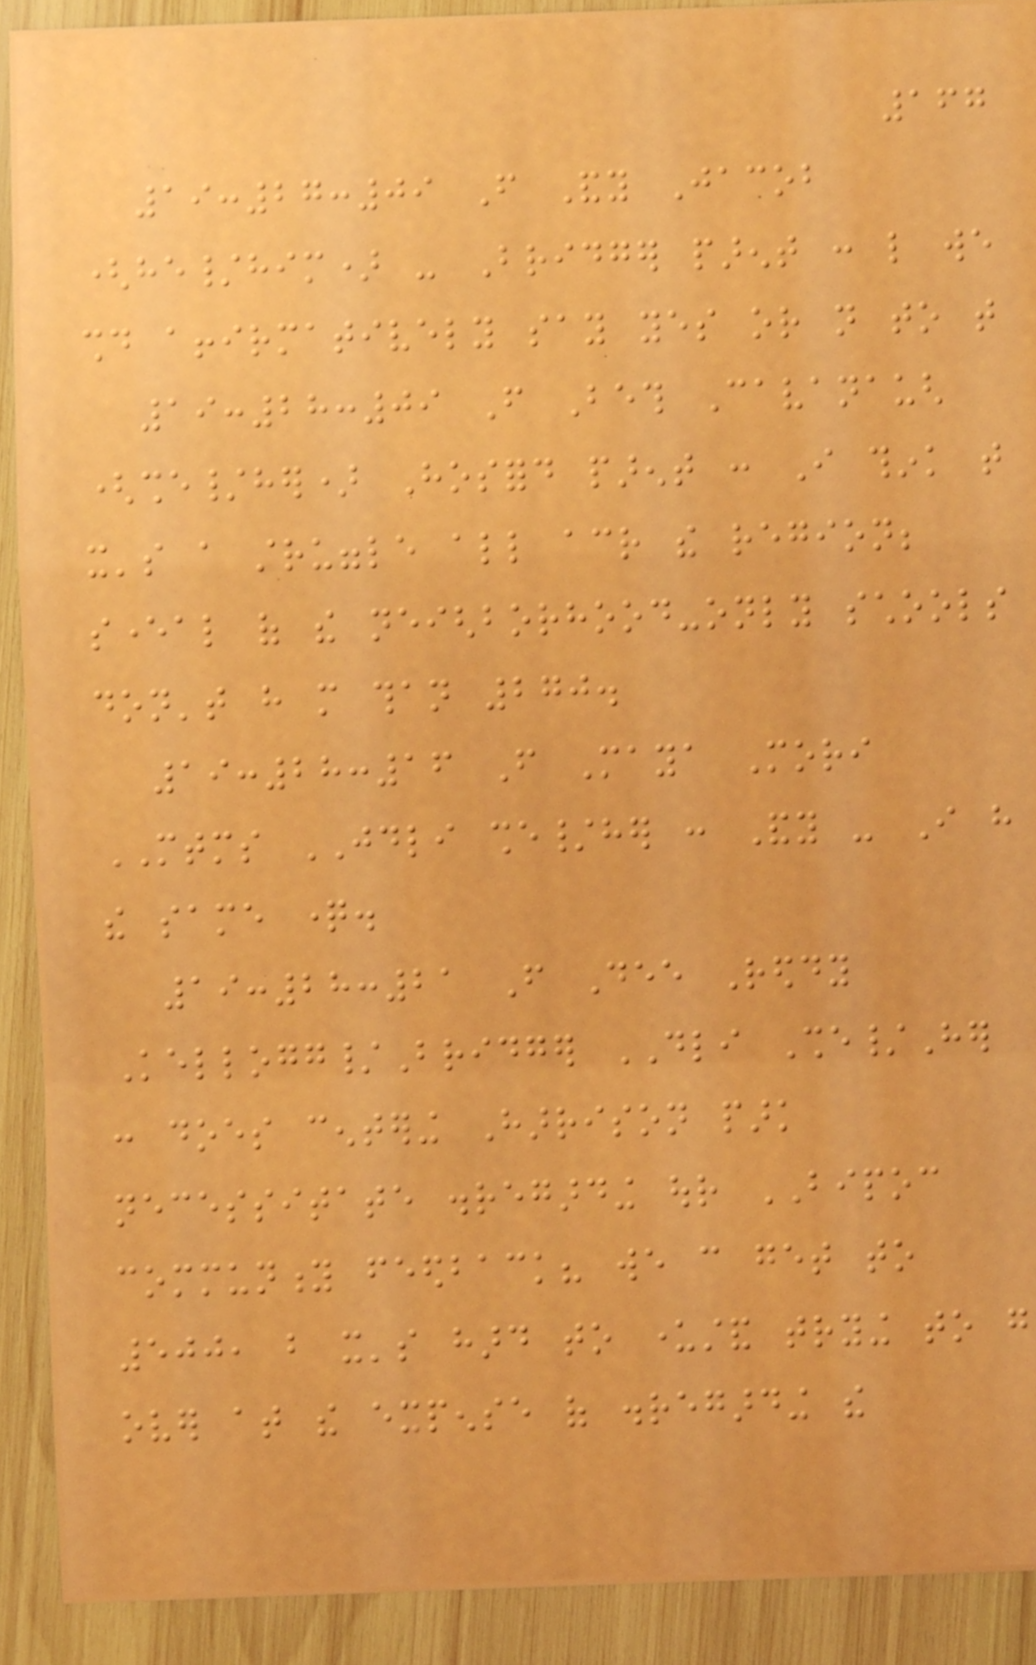167
19:27:09 From Andy Jacob
(he/him) - Bridger parent : like we
should affirmatively say yes or not to that
19:28:09 From Beth Cavanaugh
(she/her) Hosford parent : I think that
it's a struggle all across the region;
several of the neighborhood-only schools
don't have more than 270.
19:28:16 From Maya Mori
MTMS JDLI she/her : Andy - I have
the same question.
19:28:21 From Dee Reddy
Kellogg/Bridger DLI She/Her
: does centering Harrison park
necessitate disregarding our BIPOC
community feedback? we can get to
500, but it's hard to understand trying to go
over at the expense of disregarding the
